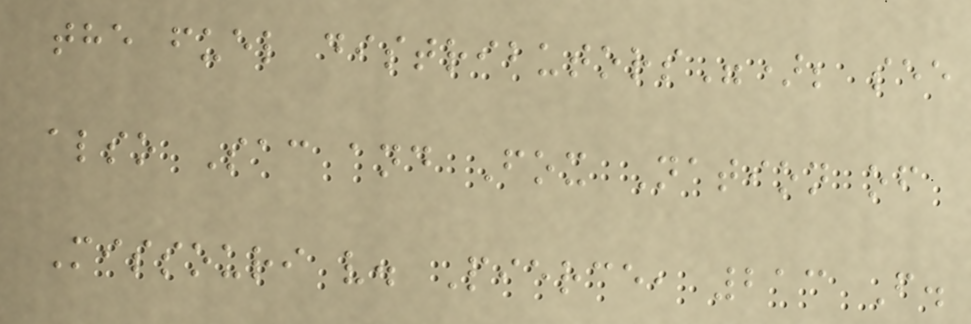the fuel distributors"); see
also Sac and Fox Nation of
Missouri v. Pierce, 213 F.
